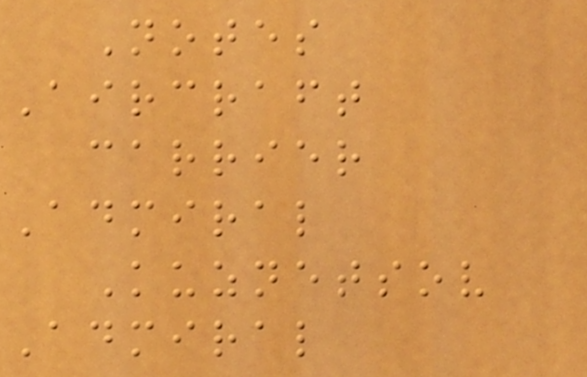Notes
Aircraft
carrier
Admiral
Kuznetsov
Admiral
